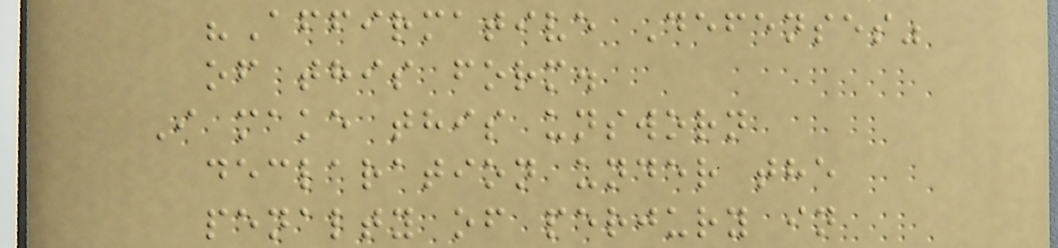"Affirmative Defenses"
of this form.
I make this unsworn
declaration under the
penalty of perjury in
